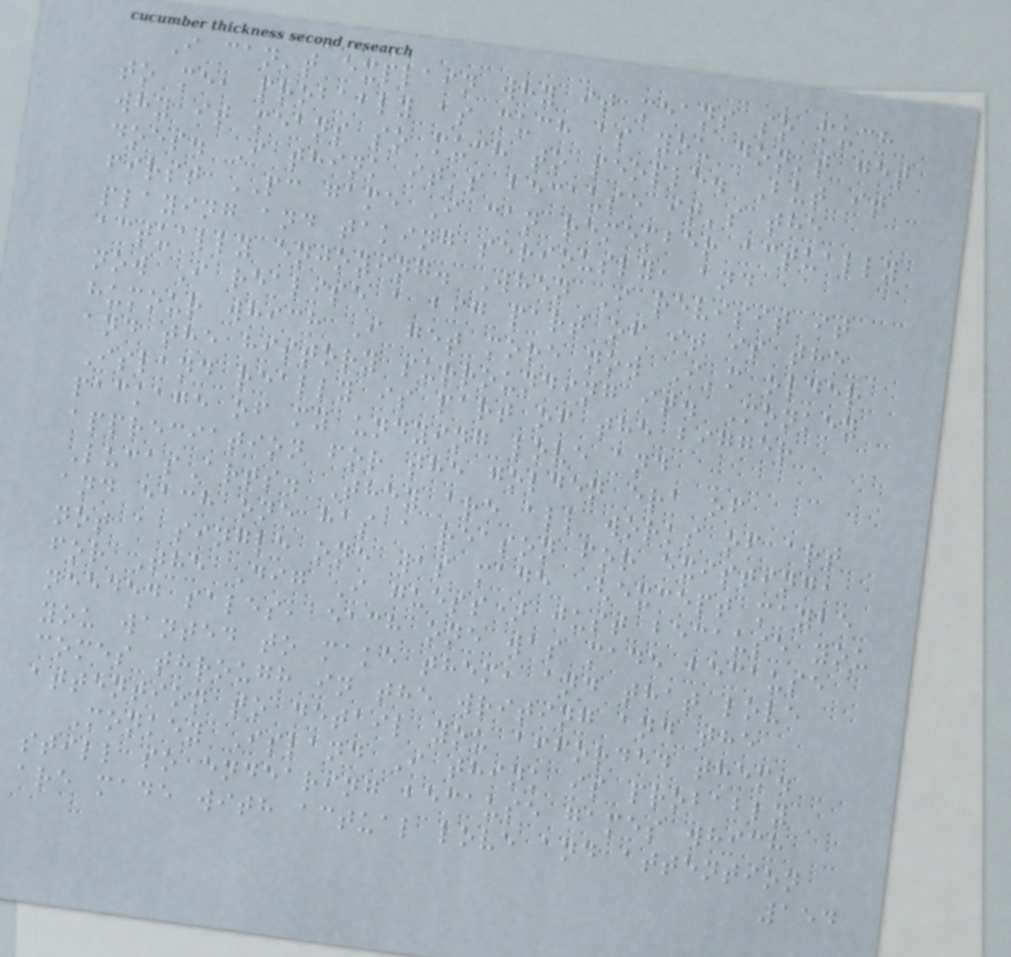I can't explain why it means so much
to me, probably as much as you don't get
why it means so much to people. But it
does. I think it's because it's the
first PC game I can remember actually
playing and taking seriously, and
actually enjoying. When I revisit it
now I realise a big part of it is the
humour which I get more now I'm older
and the history surrounding it. Monkey
Island really is part of the bigger
package of my undying love and
appreciation for the golden era of
LucasArts. They are all works of art
and each one has a reason for existing,
not a single one was made (except maybe
for The Dig I guess) just because you
needed sales, each one was made because
you wanted to make them, and that love
comes through in the writing and the
attention to detail you afforded them.
Monkey Island I think is probably
still so endearing because games which
are made with actual love and attention
154
